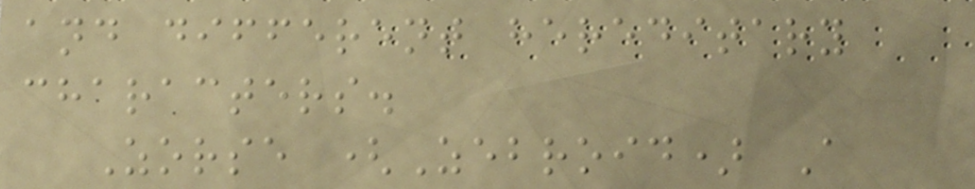and different hereditary
characters.
Zorse (Zebroid) A
